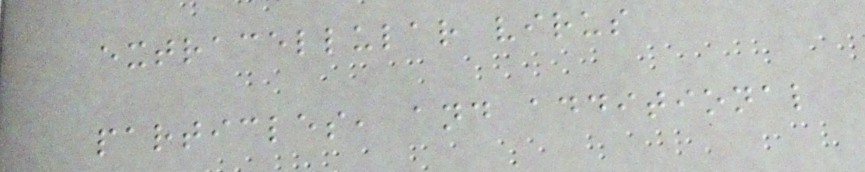extracellular virus
particles, and additional
